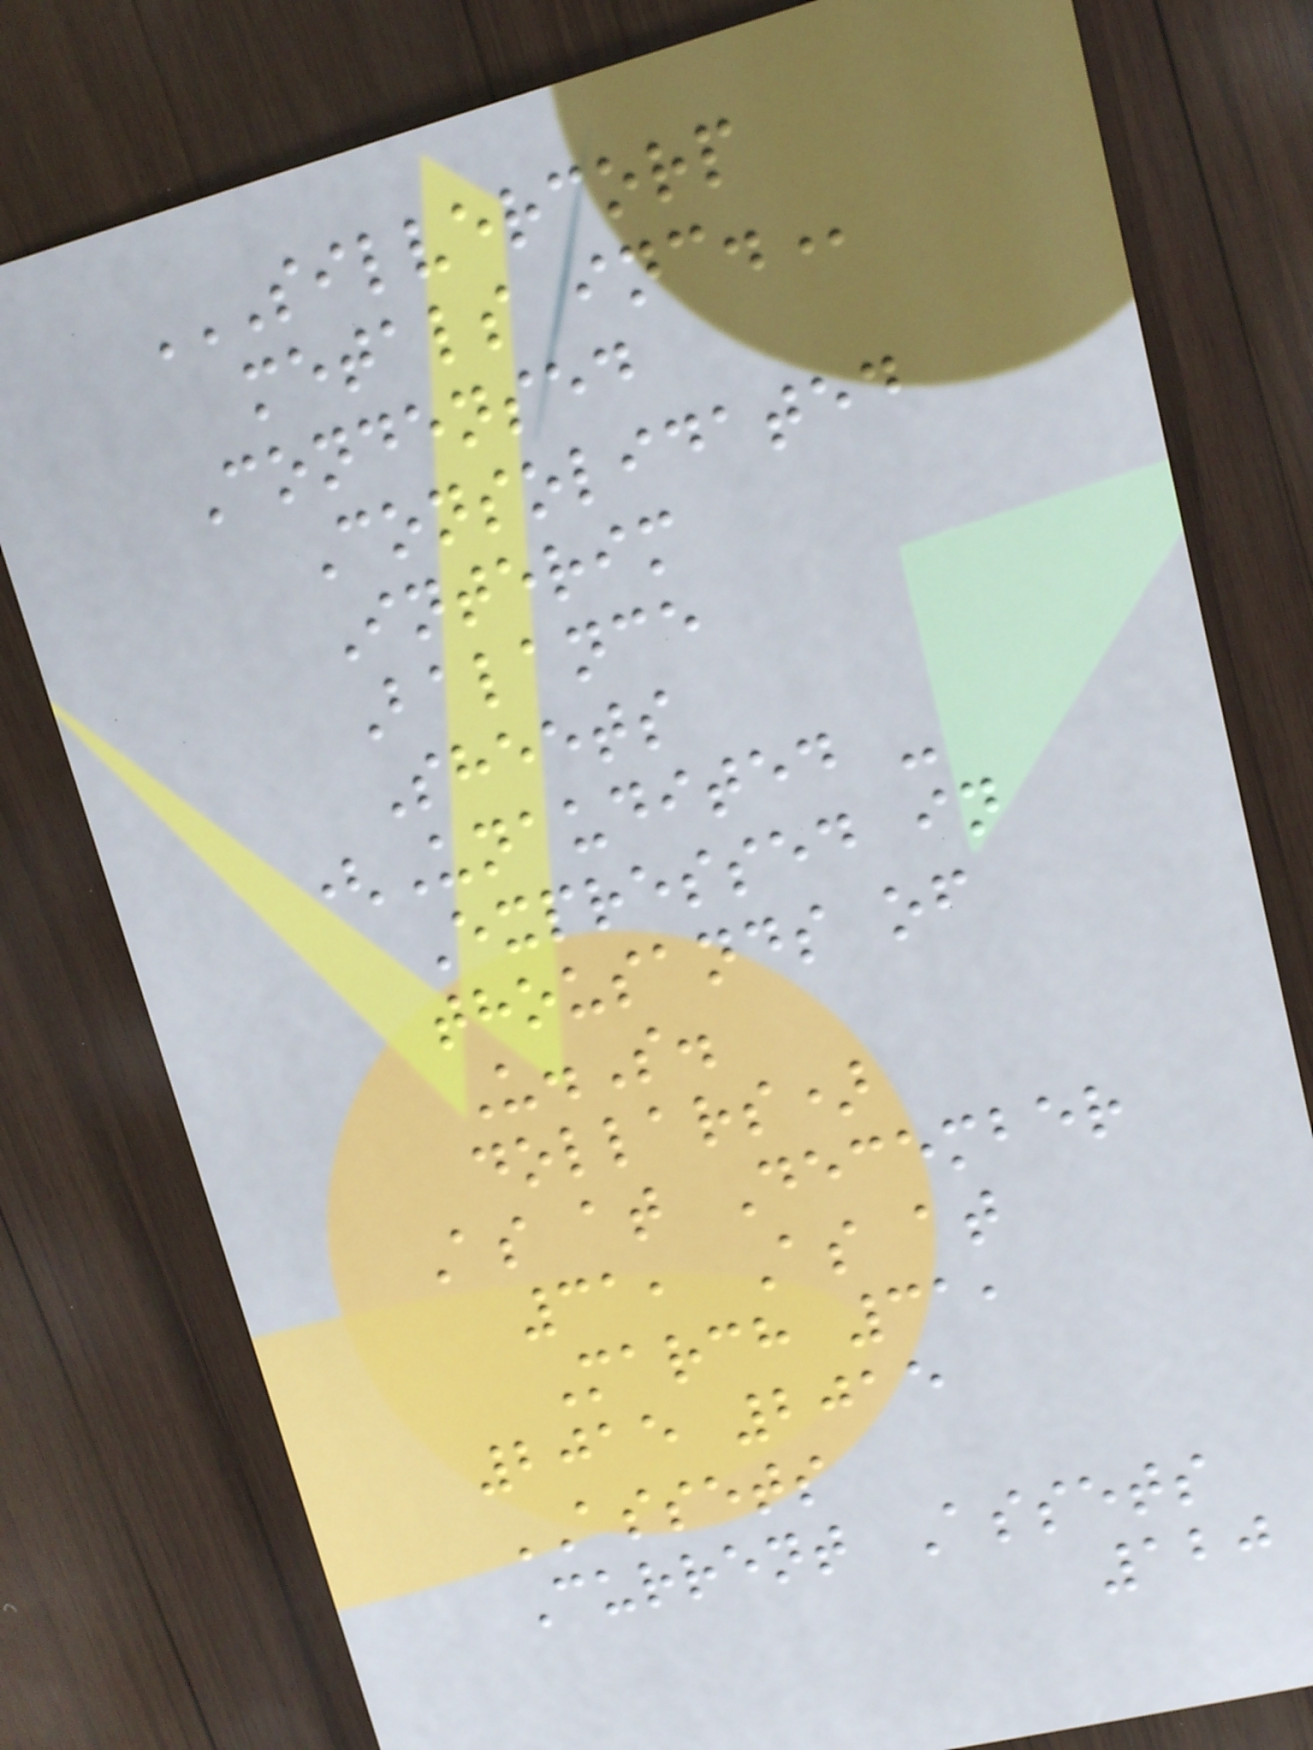SILVERCORP
METALS INC.
Condensed
Consolidated
Interim
Balance
Sheets
(Unaudited -
Expressed in
thousands of
U.S.
dollars)
As at December
31, As at
March 31,
2015 2015
ASSETS
Current Assets
120
